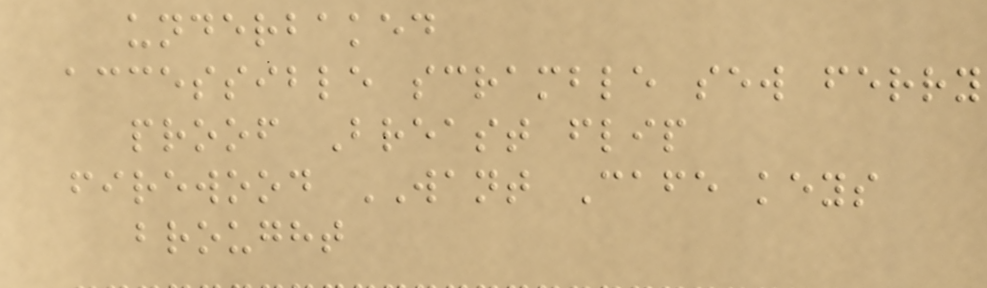underbaked
accessible scramble sew ferry
proof Breast flip
firewood WANT Cafe keys
brought
